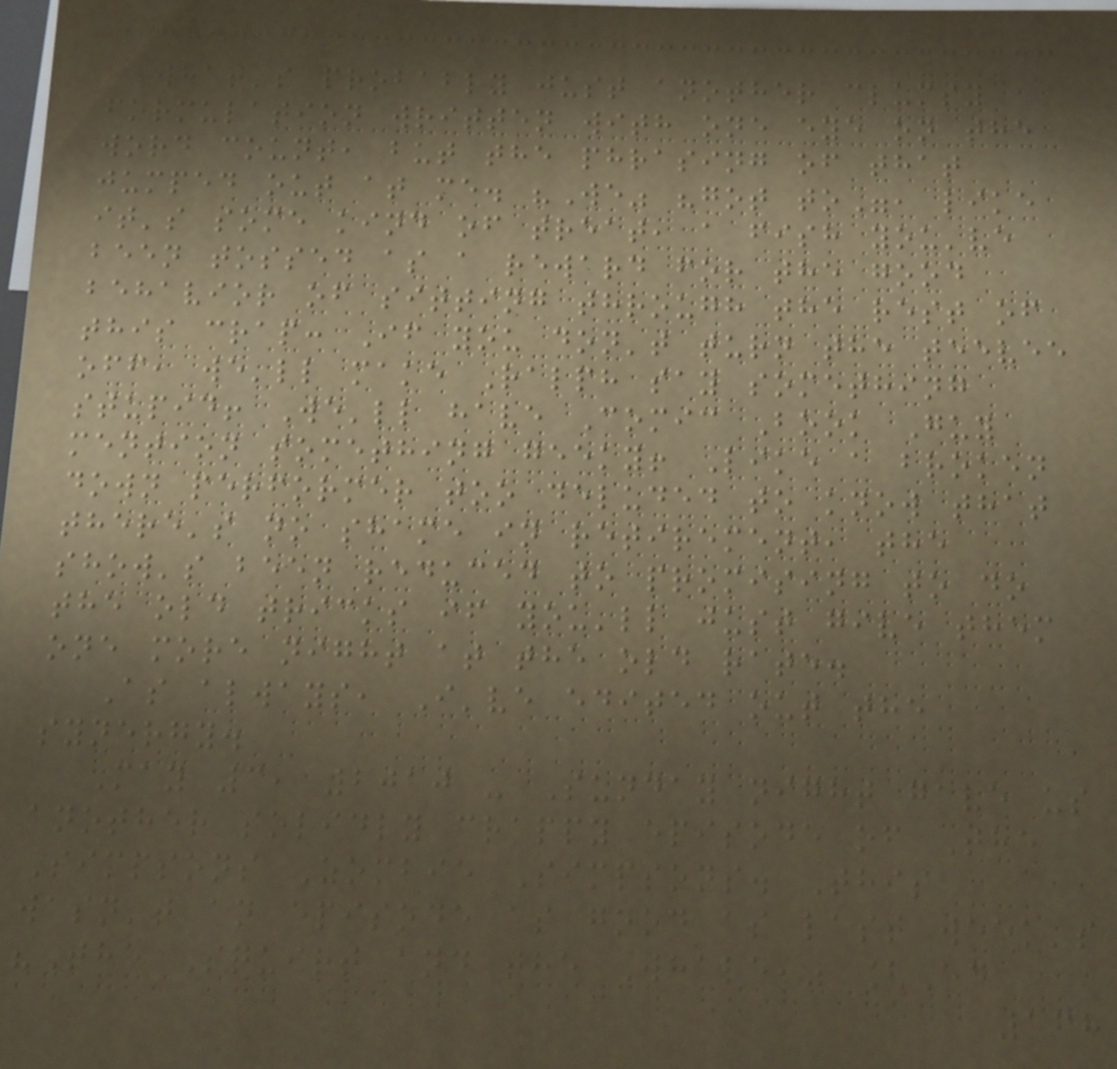what's probably just another clumsy
formulation written with one eye on the
word count, but the phrasing of that
jumped out at me. "We" "got to", like
it's some kind of treat, a fish you've
been tossed as a reward for the good
behavior of sitting through the rest of
this crap: If you don't turn the teevee
off, we'll make Ralph say something
stupid! We'll have Comic Book Guy
mention something geeky! Like a broken
down performer too deluded to know that
there's no shame in retirement, the
show's been reduced to promising to do
the old tricks if you'll just give them
one more night at the old rate.
As always, I've edited out the
synergy.
May 3, 2010 - Sunday night gave us
another solidly crappy episode of The
Simpsons Zombie Simpsons. This
wasn't an episode as good as last week's
"The Squirt and the Whale," [Ed
168
